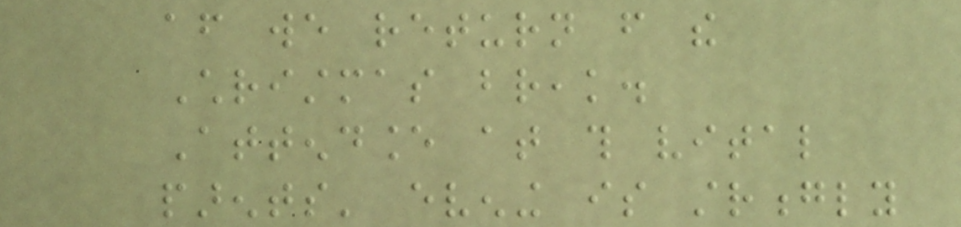after we return from the
Christmas break.
Attendance at this vital
parents' evening is strongly
